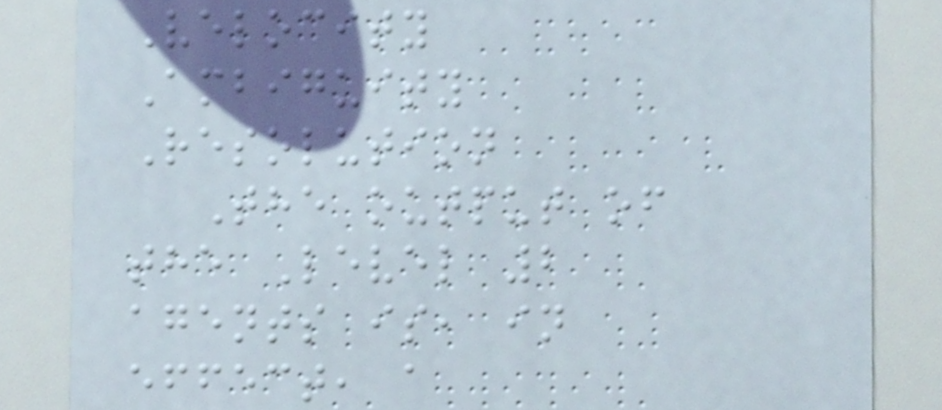Velocity
Ambiguity
Resolution
The output of
the Level 2
agents is, in
effect, a
